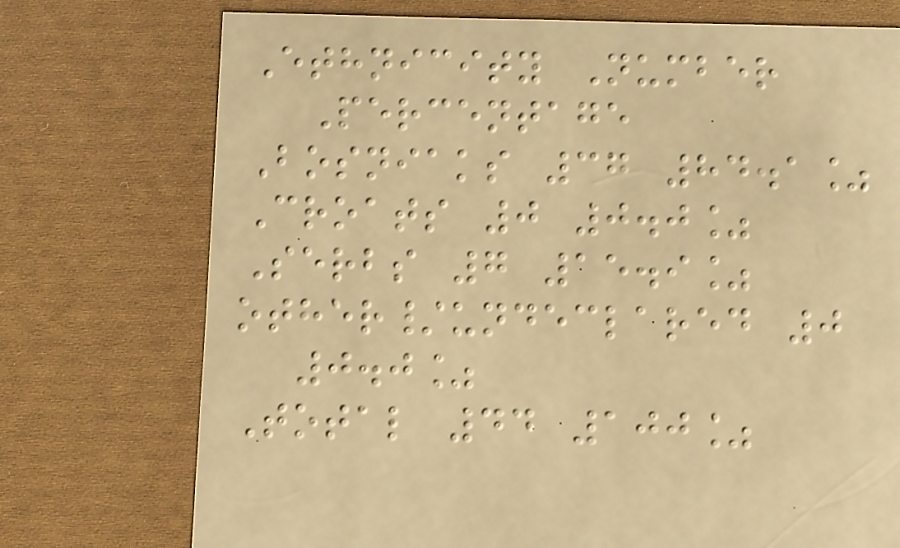Ethnicity Number
Percentage
Bosniaks 37 84.1%
Croats 0 0.0%
Serbs 7 15.9%
other/undeclared 0
0.0%
Total 44 100%
